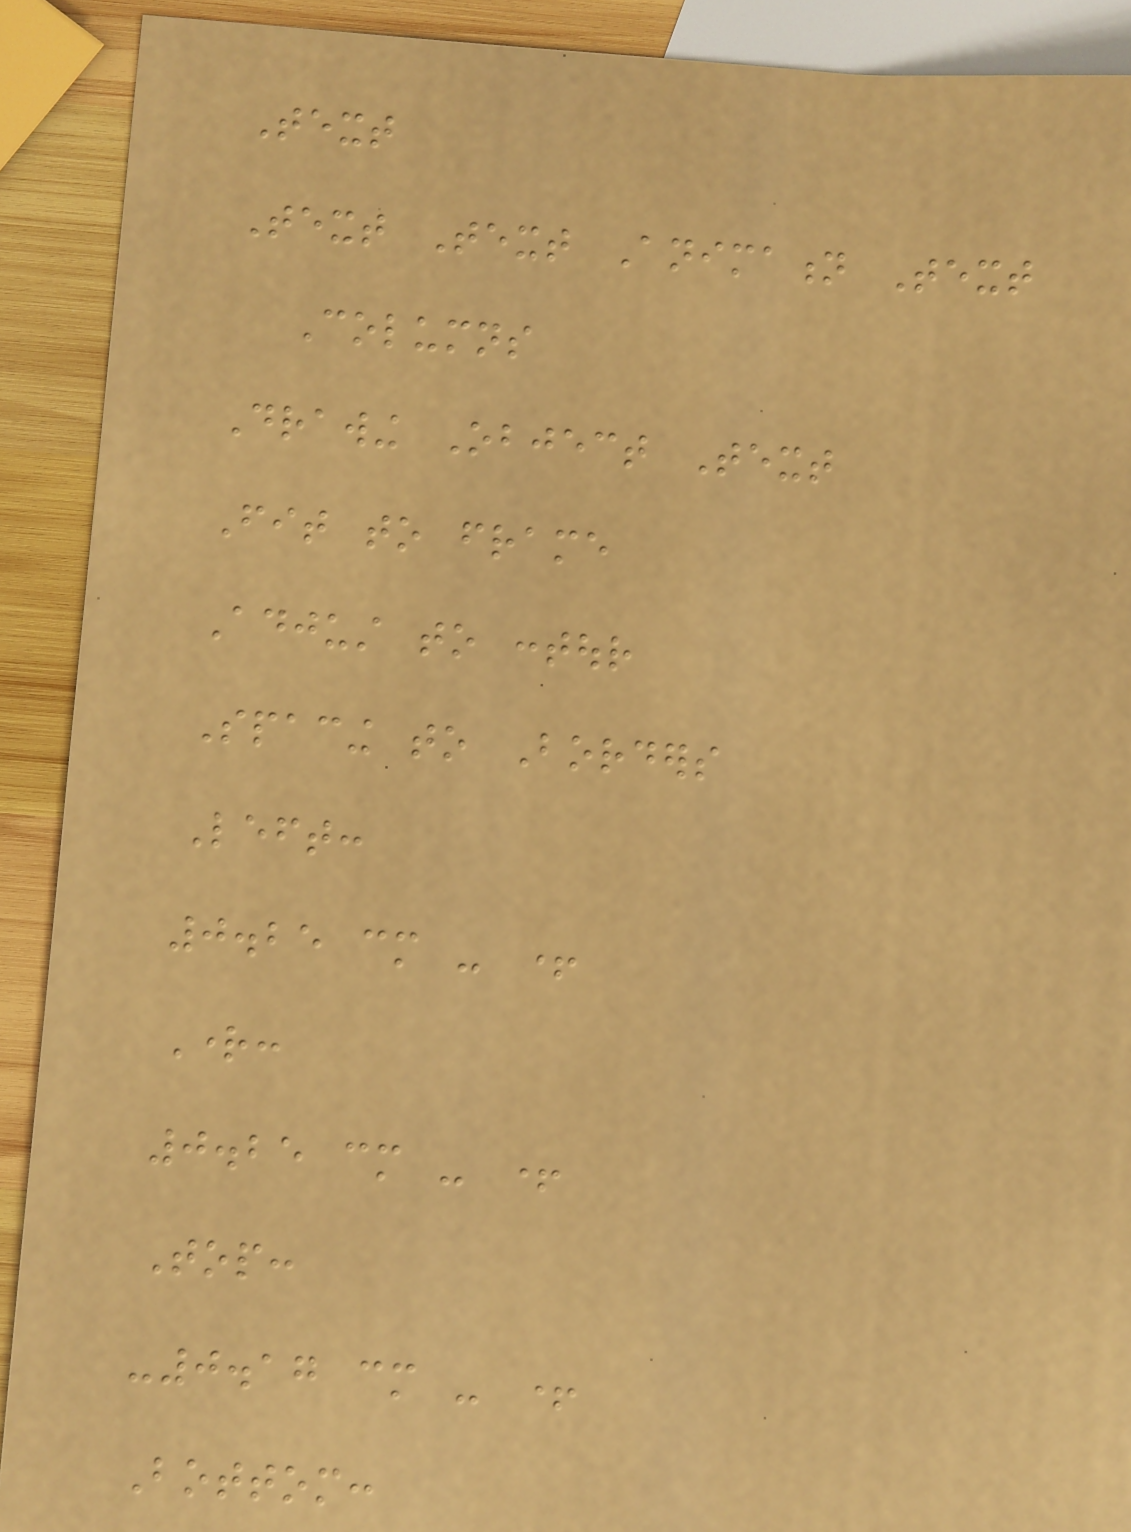Text
Text Text Animation Text
Columns
Drawing Object Text
Fit to frame
Adjust to contour
Spacing to Borders
Left:
0.25 cm - +
Right:
0.25 cm - +
Top:
-0.17 cm - +
Bottom:
